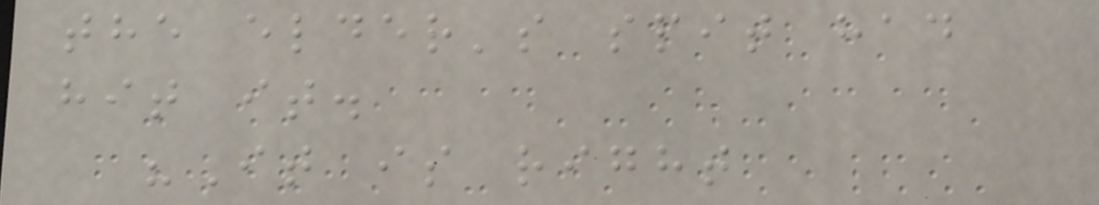the elder's spit had
hit it.
"It is right
